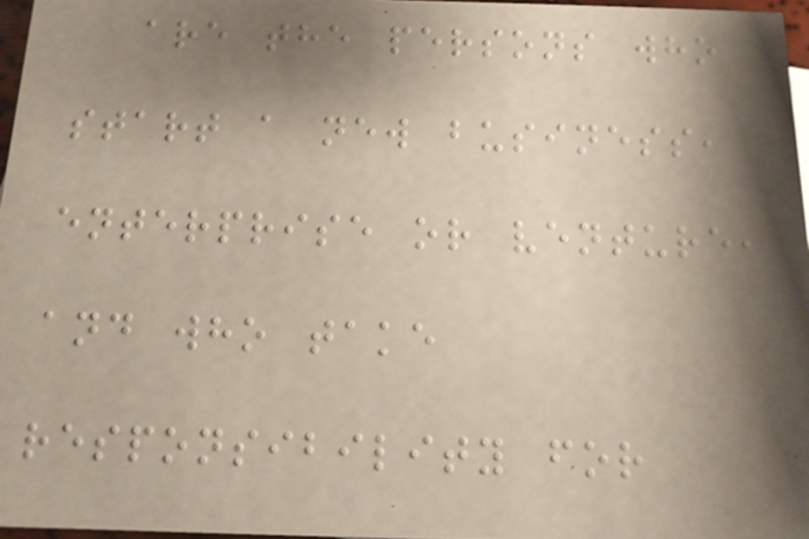are the persons who
start a new business,
enterprise or venture,
and who take
responsibility for
